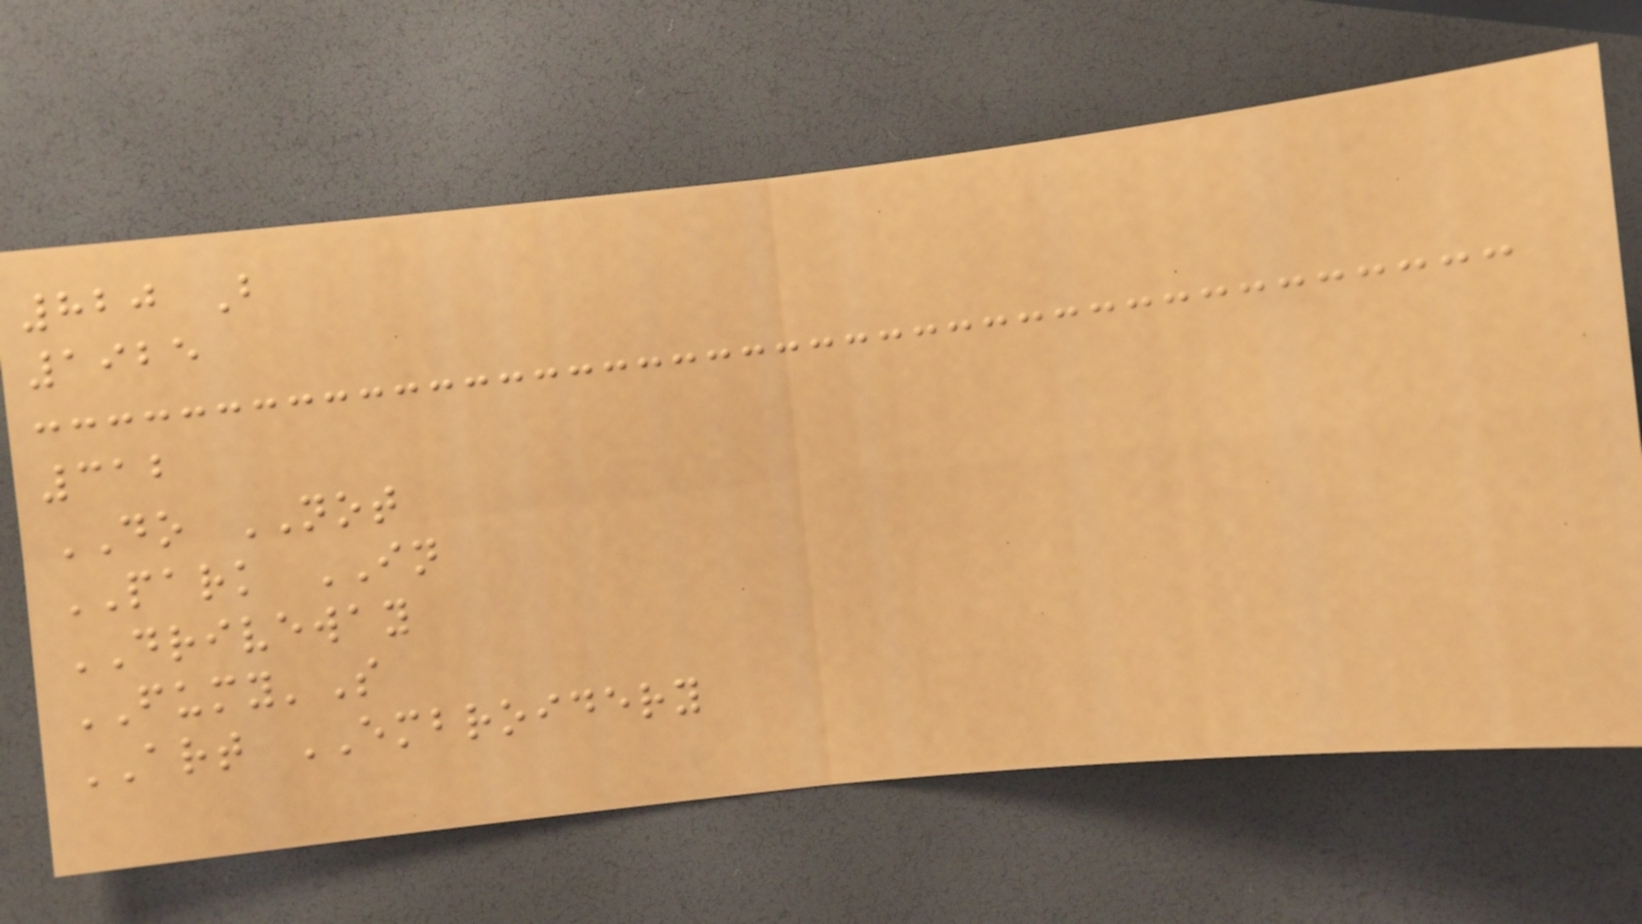820 B
1925
312
DO NOT
PARK IN
DRIVEWAY
FUMY'S
ART EMBROIDERY
